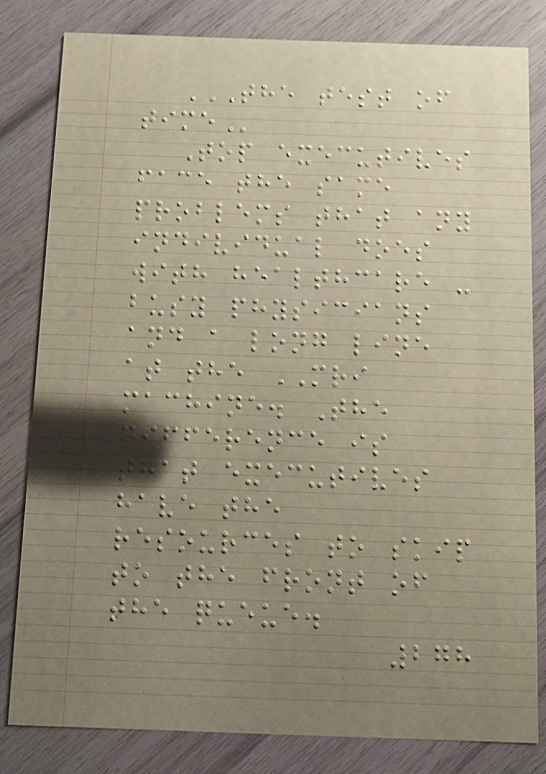THE TEST OF
TIME
Top executives
face the same
problems that any
individual does
with healthcare -
busy physicians
and a long line
at the MRI
machine. The
difference is
that executives
have the
resources to skip
to the front of
the queue.
278
